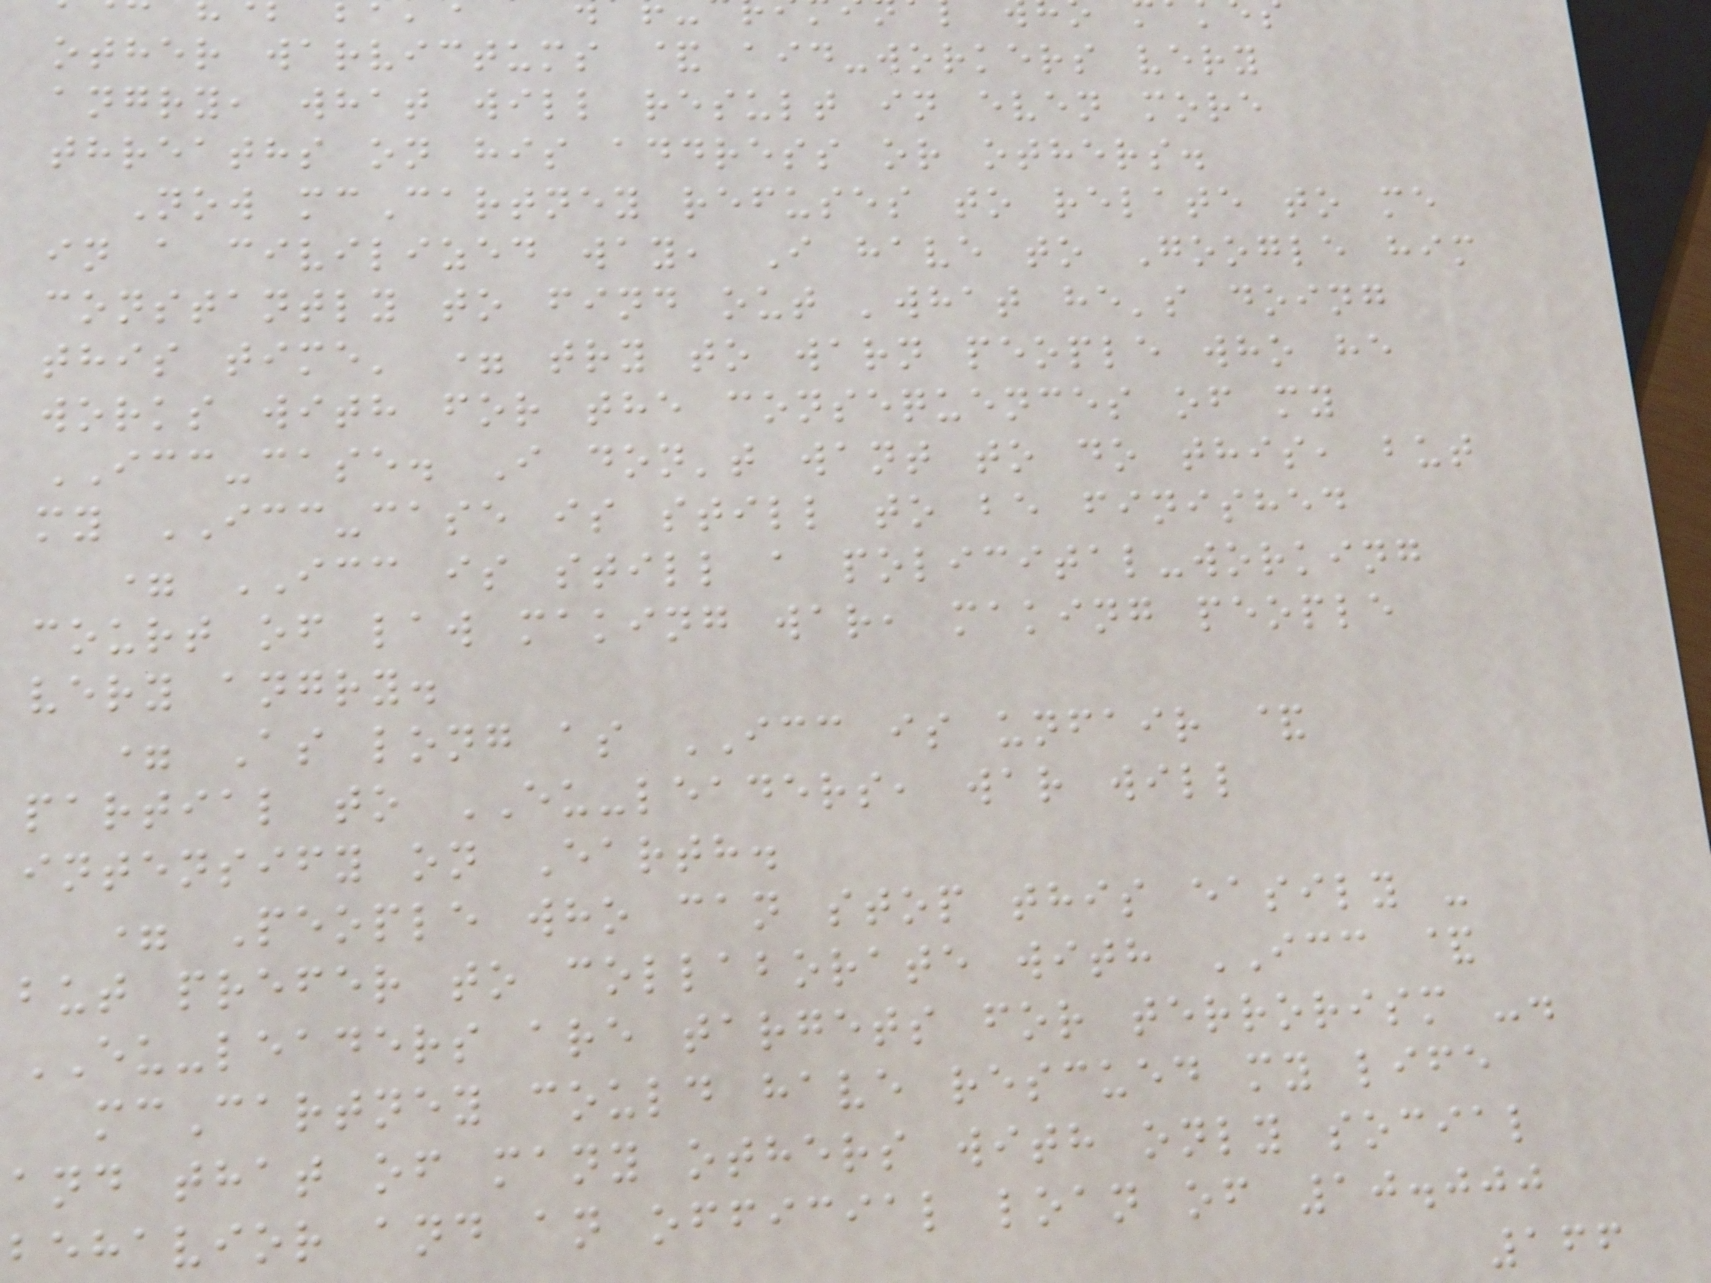other warvictums & aid-workers very
angry, what will result in even more
threaths on his address or others.
Now mcCartney refuses to relate to me
in a civilized way, I have to Google him
constantly to find out 'what he's doing
this time' = try to warn people who he
works with for the consequences of my
ICC-case. I don't want to do this, but
my ICC-case is still to be finished
= ICC is still a policital-working
court of law making war, making people
very angry.
= As long as ICC is unfair &
partial to EU-leaders, war will
intensify on Earth.
= People who can stop this easily -
but prefer to collaborate with ICC &
EU-leaders are targets for terrorism -.
mcCartney could have rescued my life
and that of many others with only social
behavior and an official loan of 10.000
166
